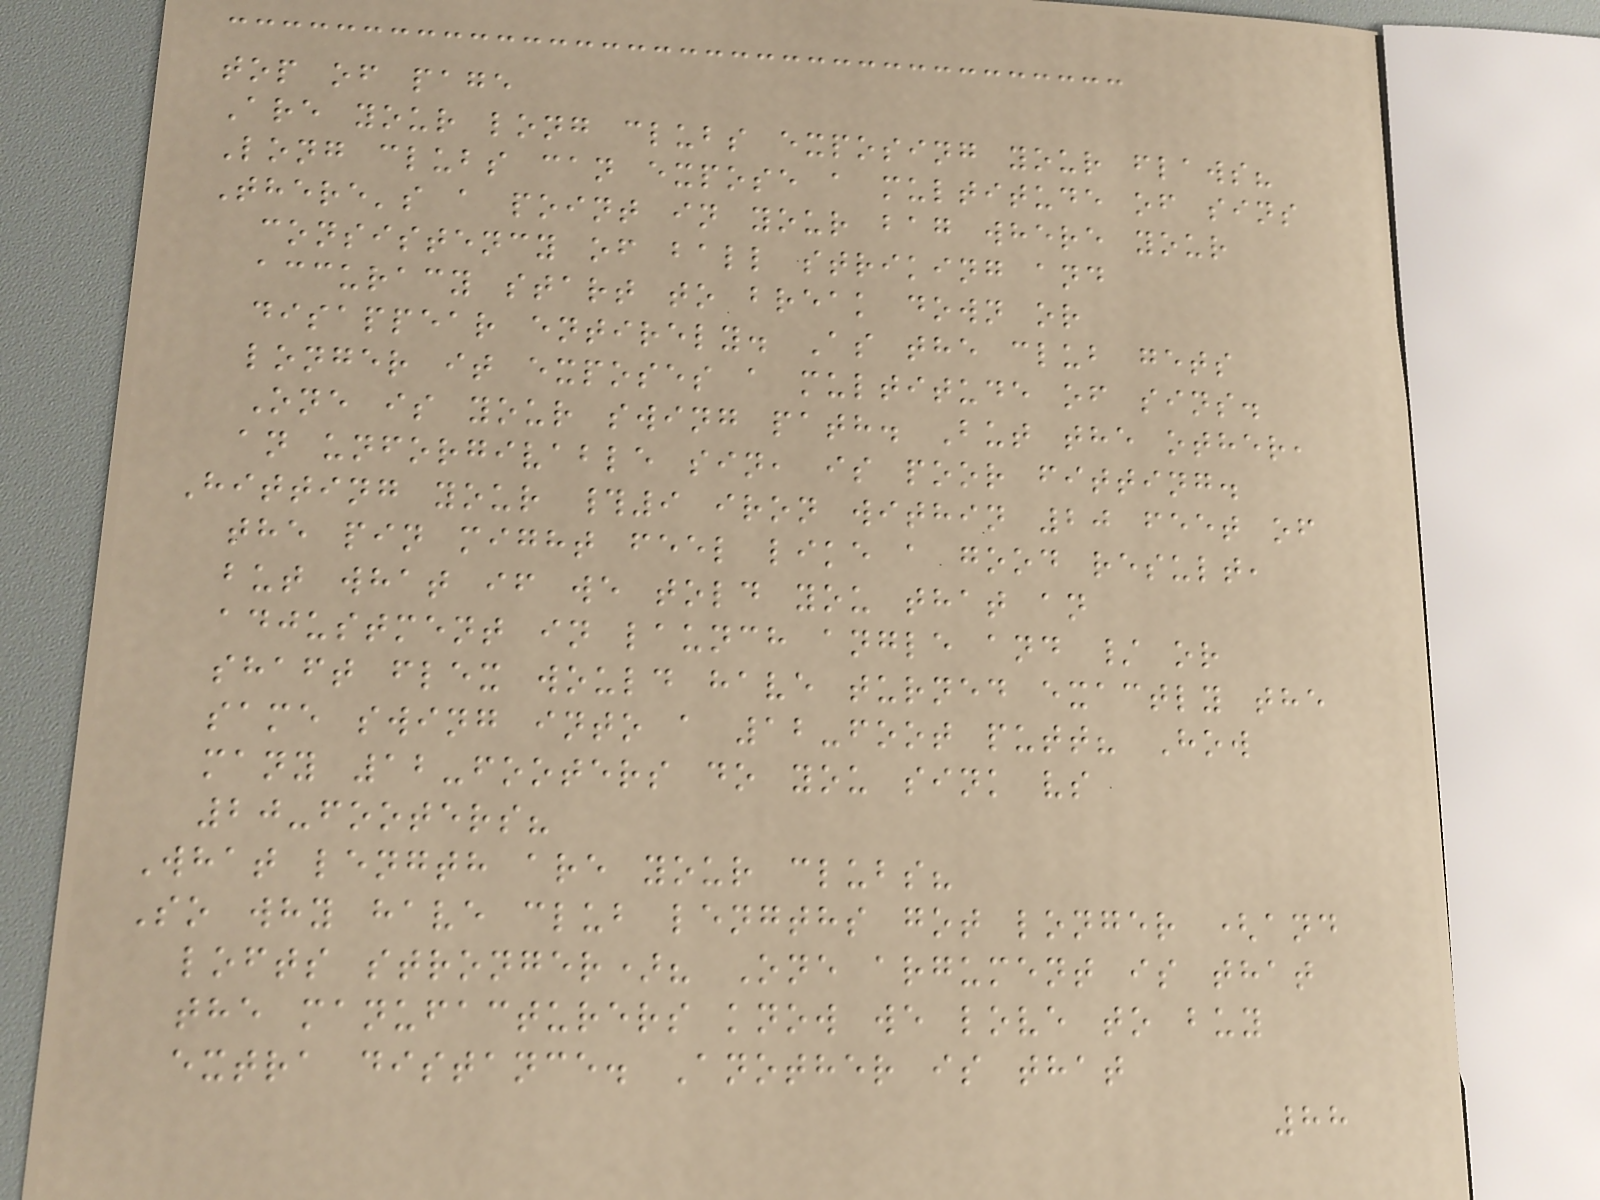top of page
Are your long clubs exposing your flaws?
Long clubs can expose a multitude of sins
There's a point in your bag where your
consistency of ball striking and
accuracy start to break down or
disappear entirely. As the club gets
longer it exposes a multitude of sins.
One is your swing path. But the other,
an unforgivable sin, is poor fitting.
Hitting your #9 iron within 20 feet of
the pin might feel like a good result,
but what if we told you that an
adjustment in launch angle and / or
shaft flex would have turned exactly the
same swing into a 12-foot putt? How
many 12-footers do you sink vs
20-footers?
What length are your clubs?
So why have club lengths got longer (and
lofts stronger)? One argument is that
the manufacturers know we love to buy
extra distance. Another is that
88
